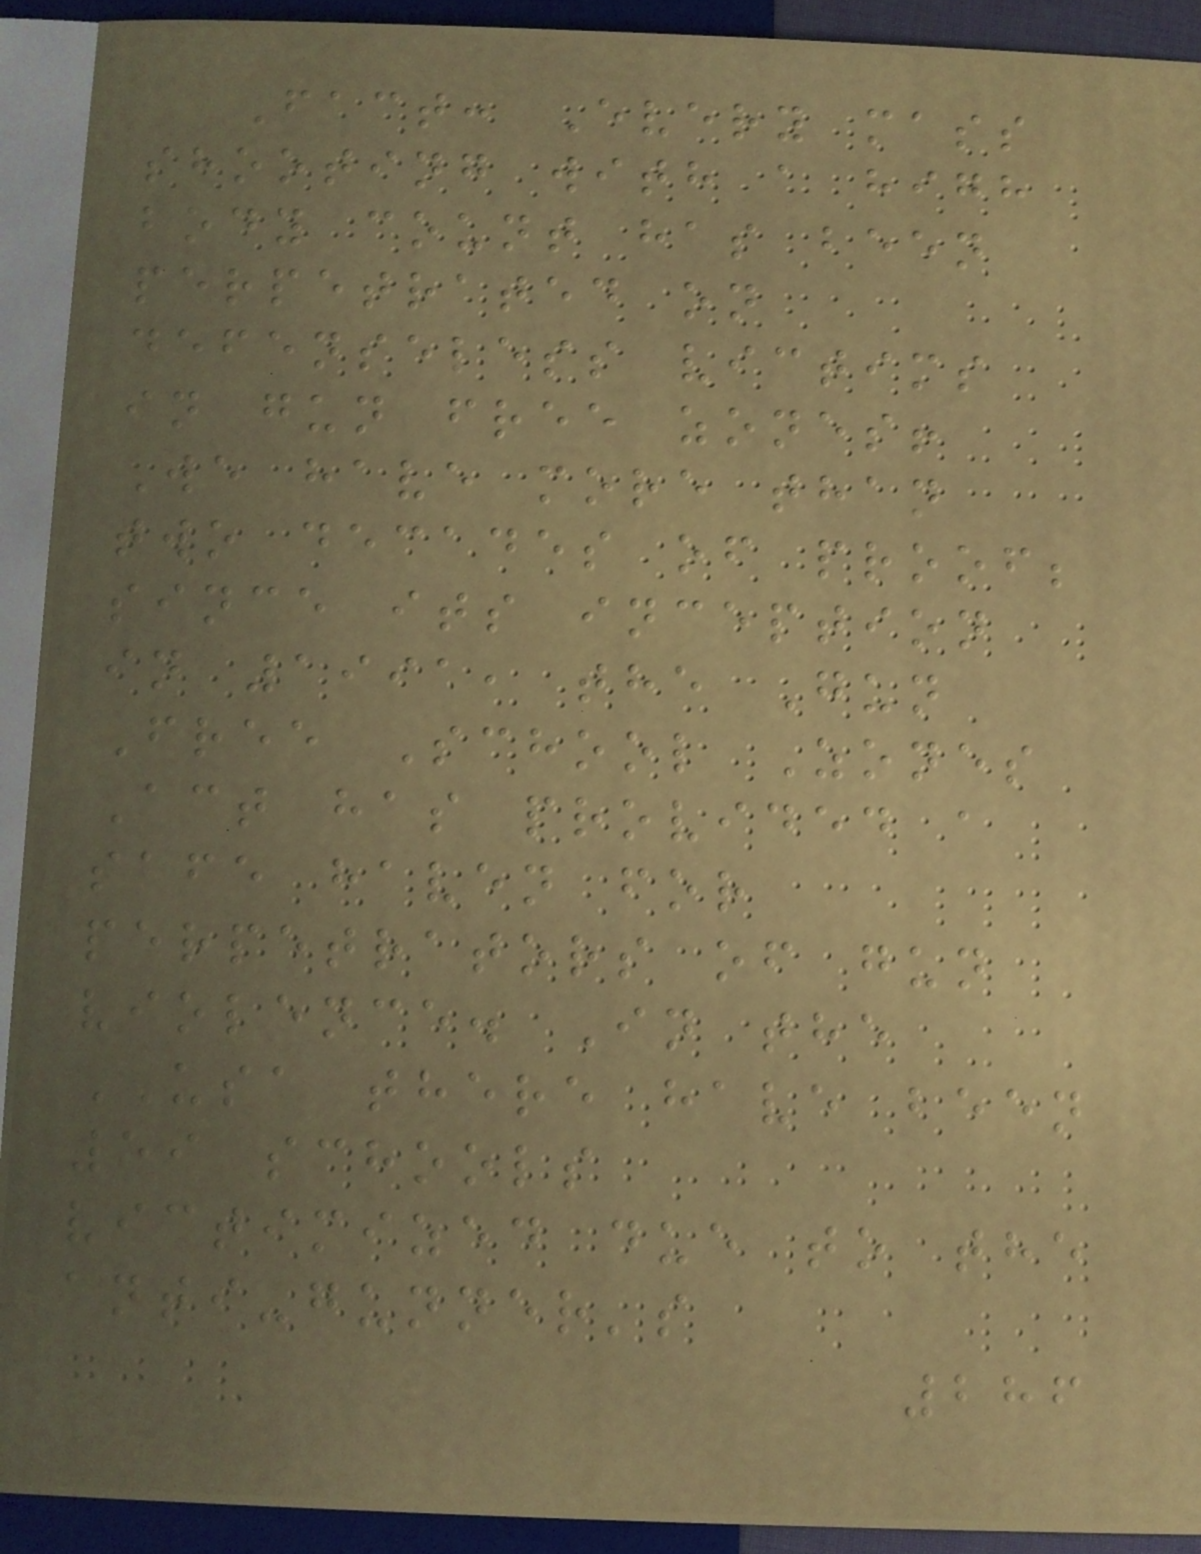Fact: Every mass
shooting with a high
body count has been
perpetrated on
defenseless victims
in gun free zones!
We have more than
two decades of proof;
since its inception
in 1991, the Gun
Free School Zones
Act has provided a
safe haven for
perpetrators of gun
violence. In the
USA there have been
59 schools
victimized due to the
anti-gunner's
286
